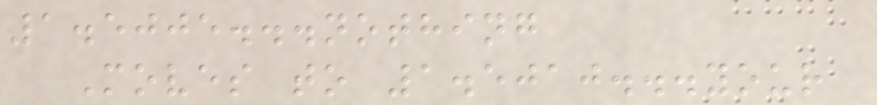1.5005...nothing
Moves to 1.5010...your
